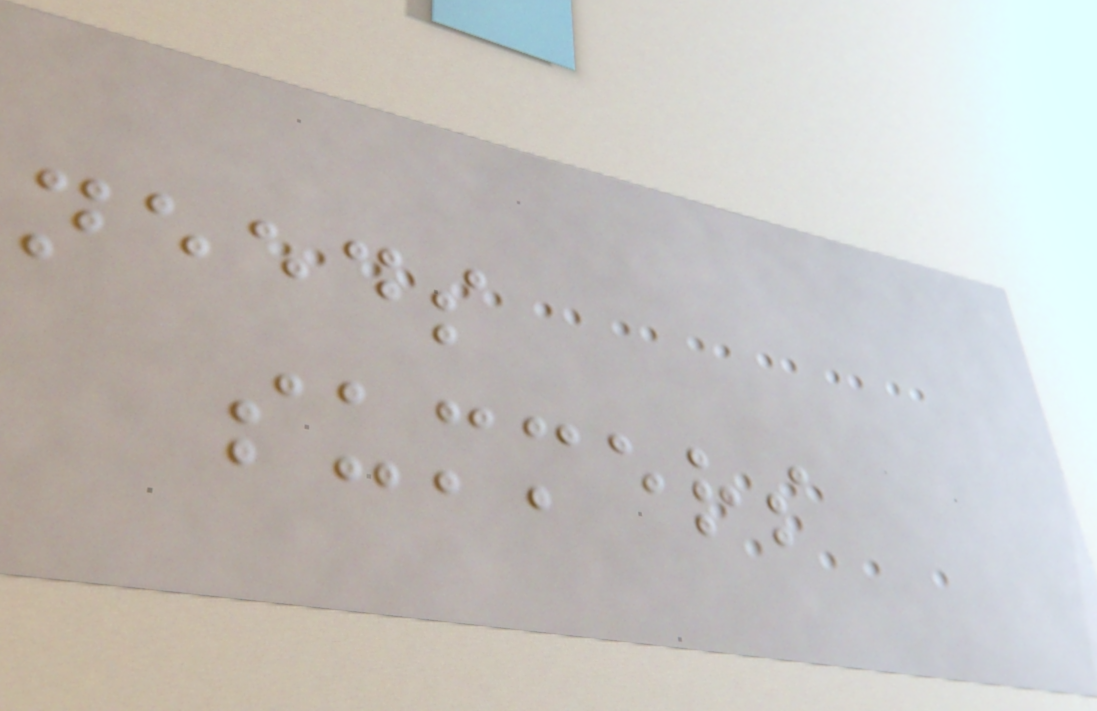needs
summers
